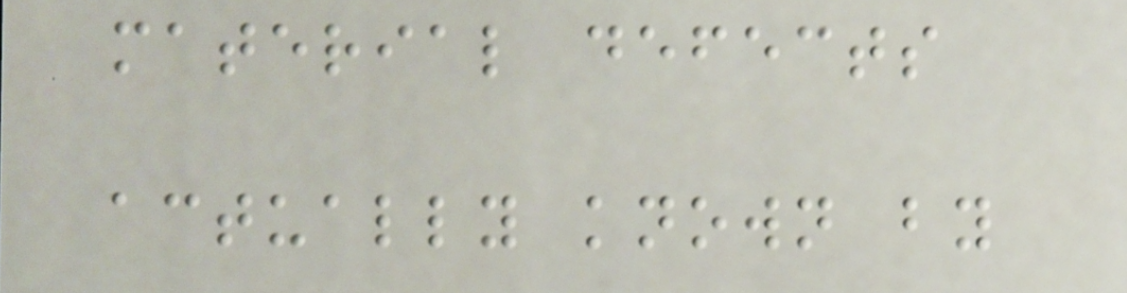material defects
actually known by
